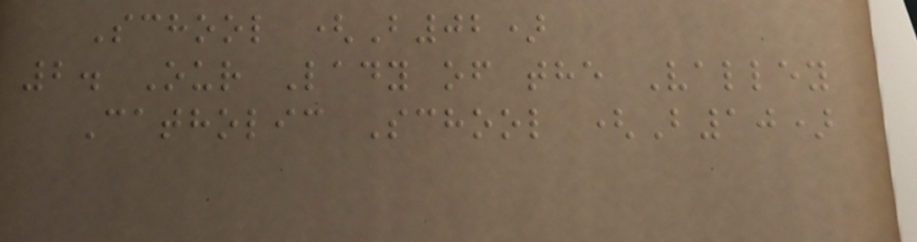School (B02)
2. Our Lady of the Valley
Catholic School (B10)
